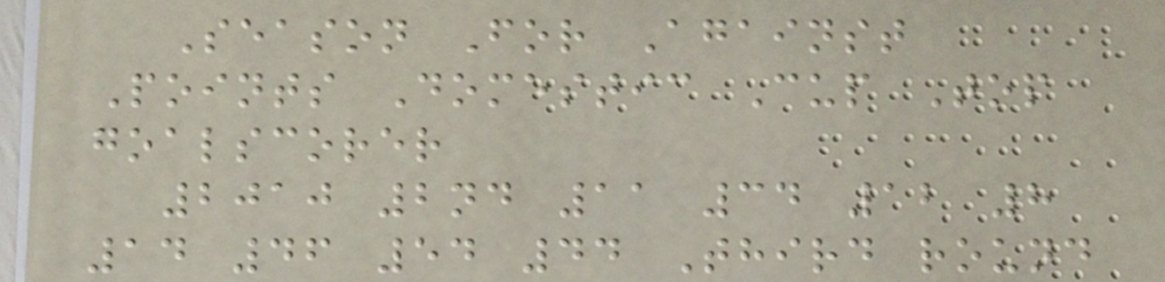Season For Against
Points Domestic Cup Top
goalscorer
2010 2nd 11 34 12 8
14 46 54 44 Third round
